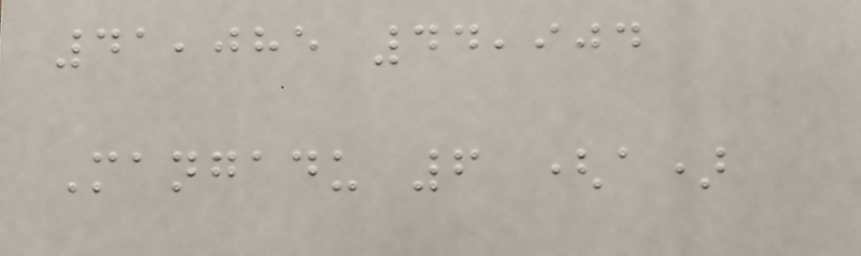41,085 44,904
Mangadu 6 (a)
